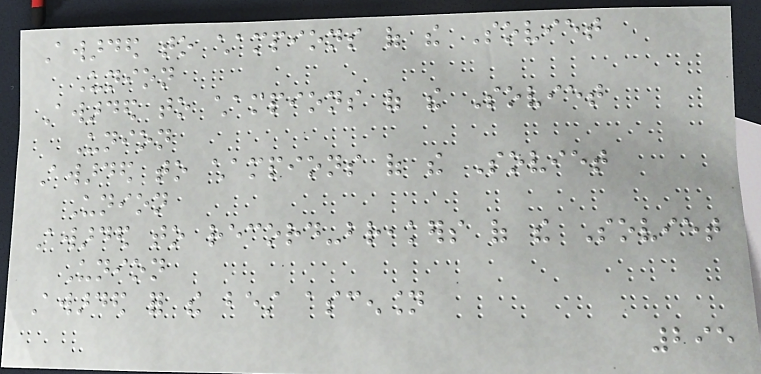Awarded to champions of the Soviet
Union
Awarded to champions of the Soviet
Union
Awarded to champions of the Soviet
Union
Awarded to record-breakers of the Soviet
Union
Awarded for the best ascension
295
